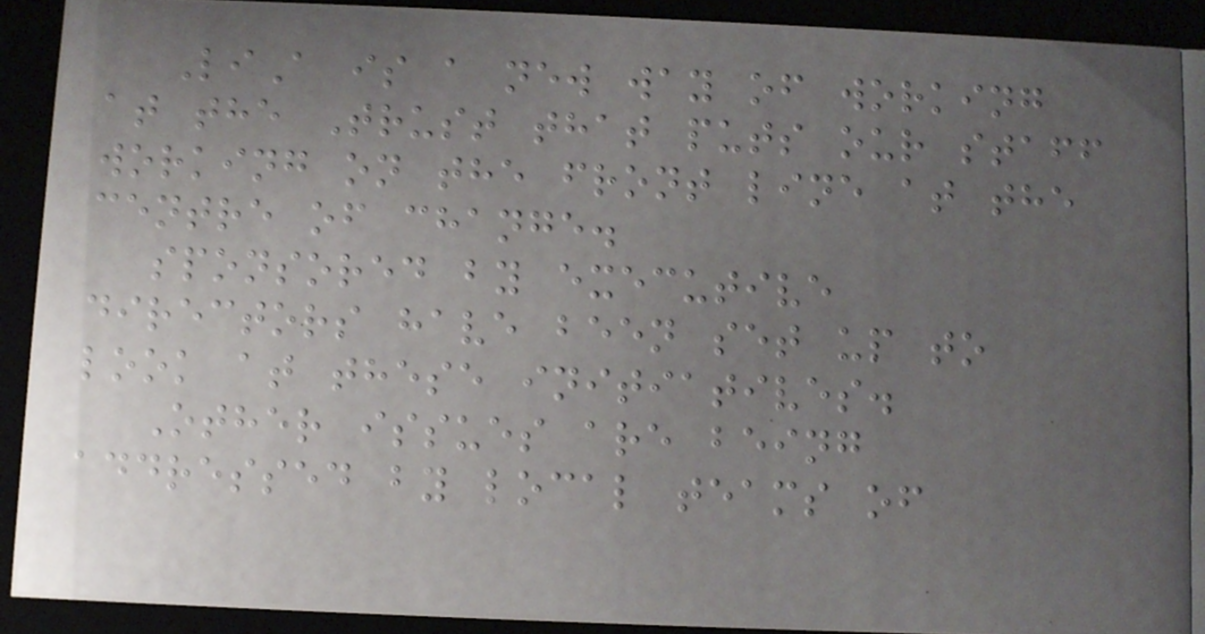LiA is a new way of working
at the Trust that puts our staff
working on the front line at the
centre of change.
sponsored by executive
directors have been set up to
look at these initiatives.
Other issues are being
addressed by local teams of
